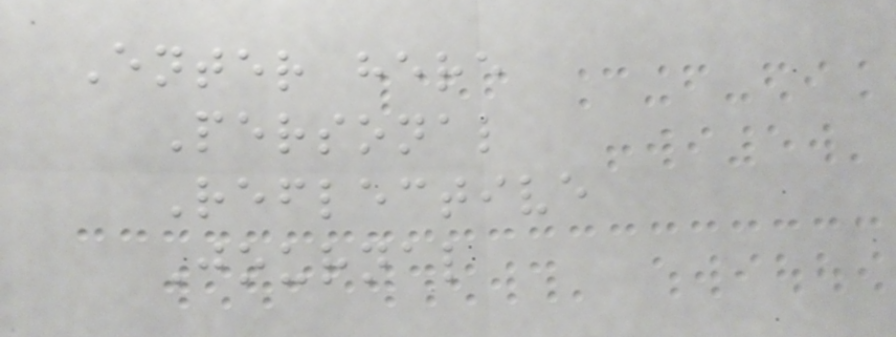Enter here
Personal
Reflective
Journal
